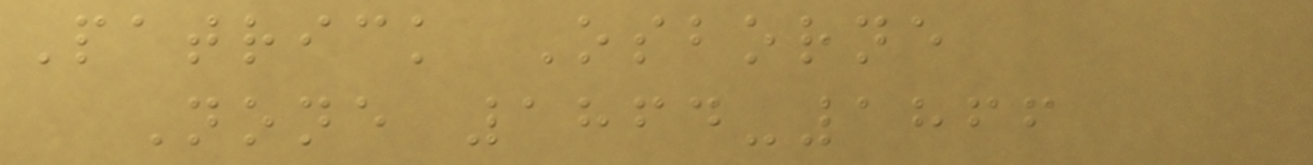Patrick Osborne
None 1864-1866
